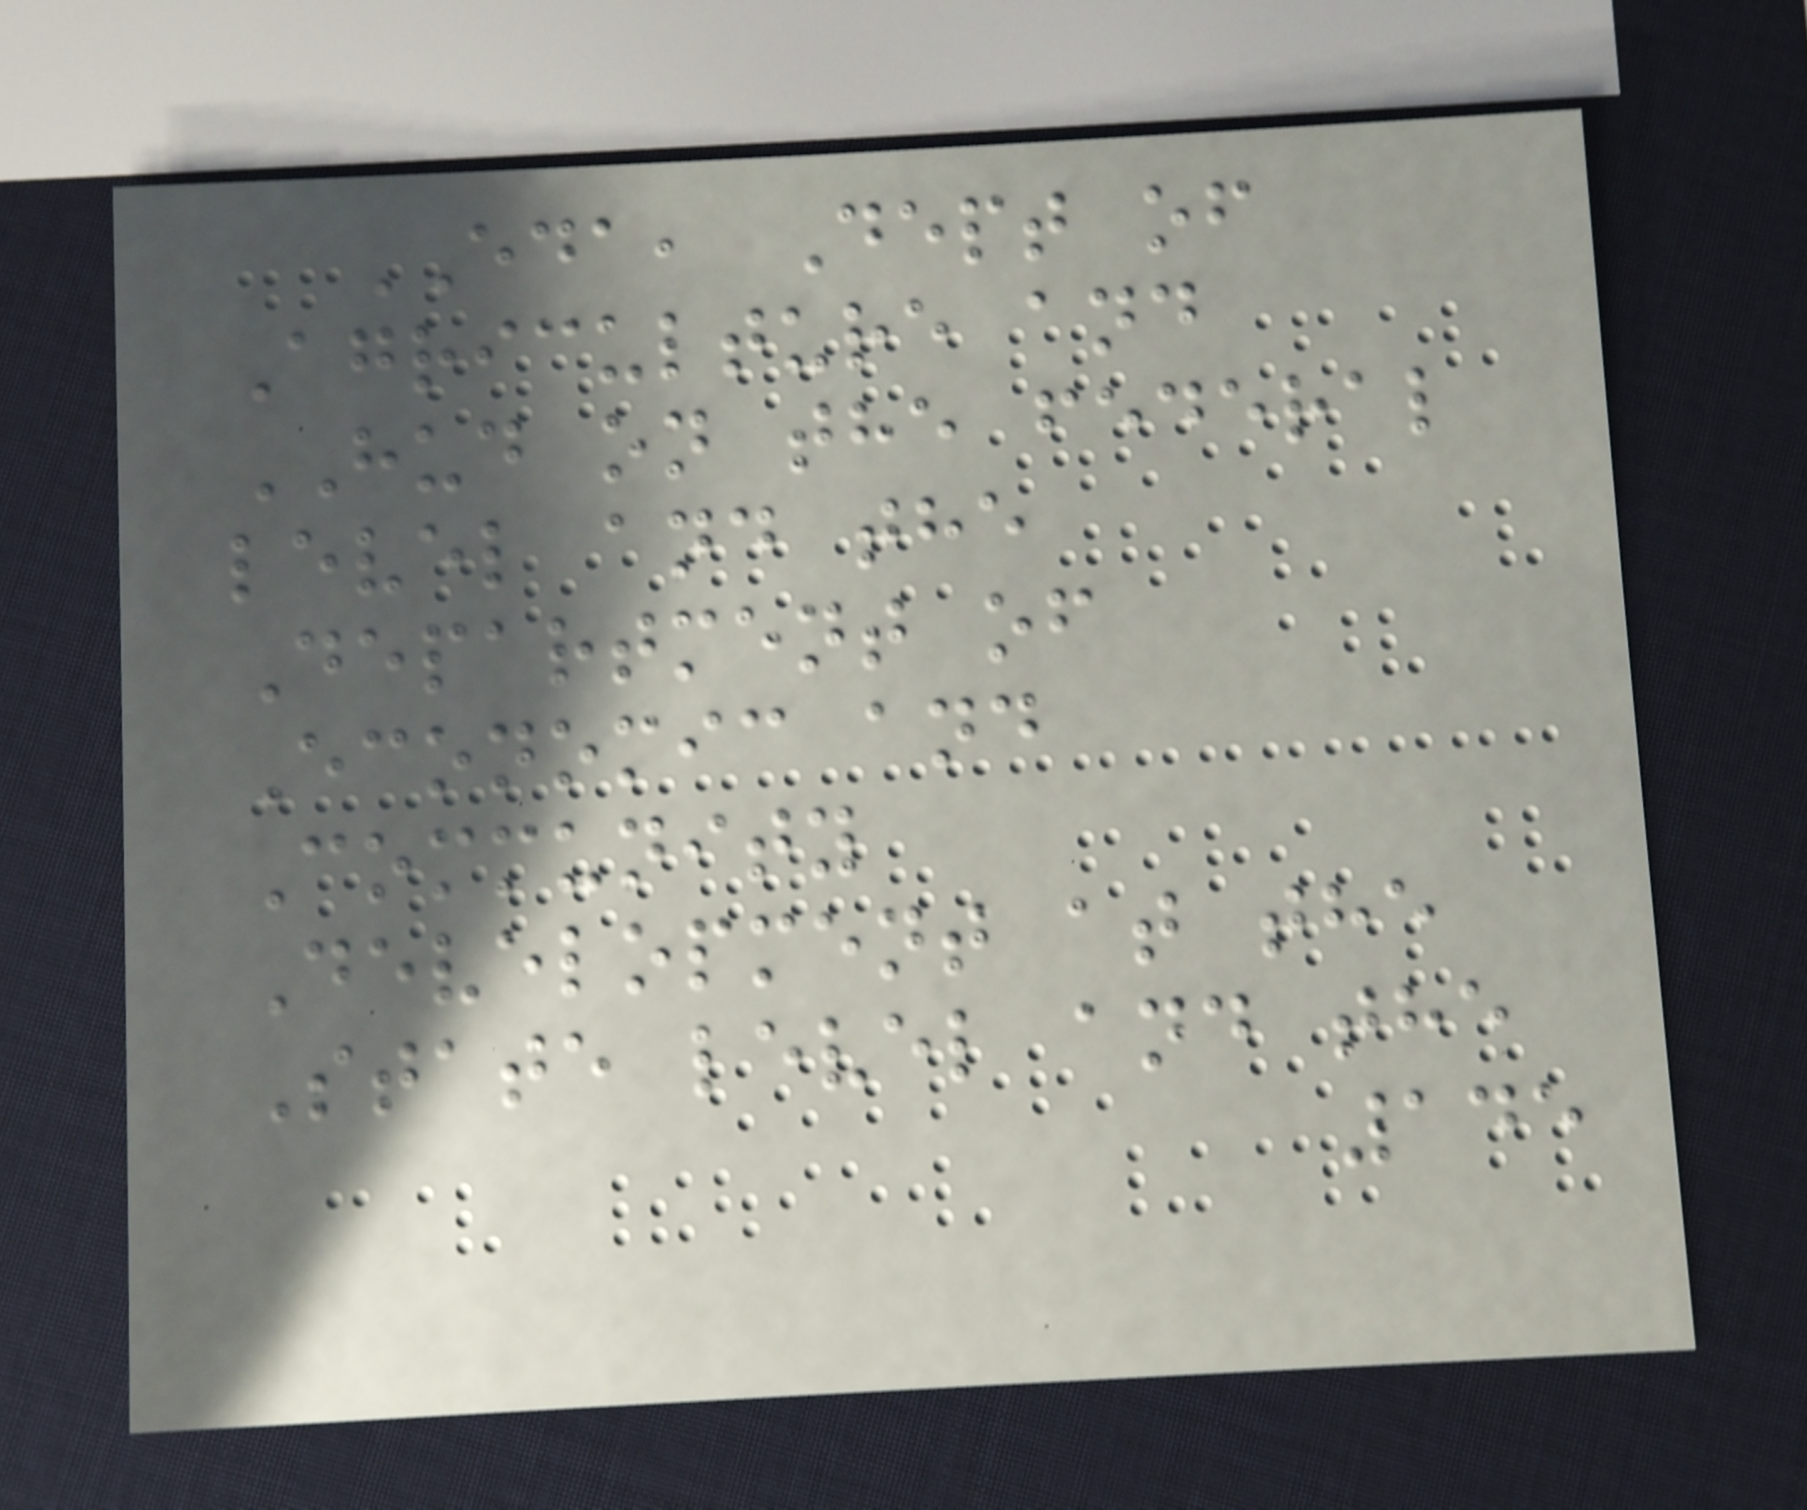EDA, Dept of
Agriculture and
HUD on the federal
level and the
Department of
Economic and
Community
Development at the
State level and the
145
